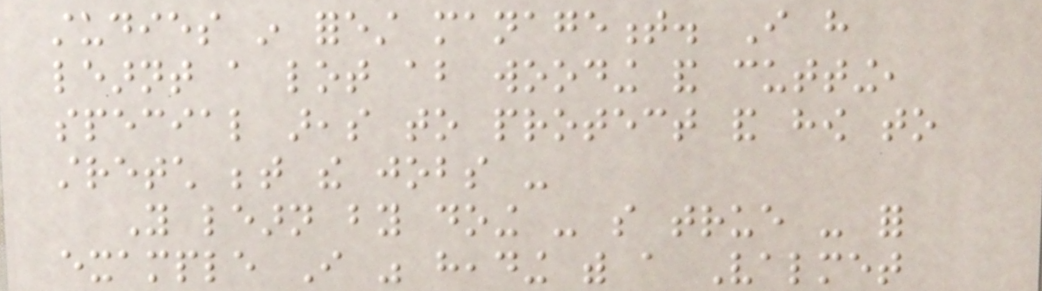studies in forest management. I have
learnt a lot about wooding and cutting,
special areas to protect and how to
stretch between the jobs -
You learn by doing - so true - for
example I was heading with a Valmet
